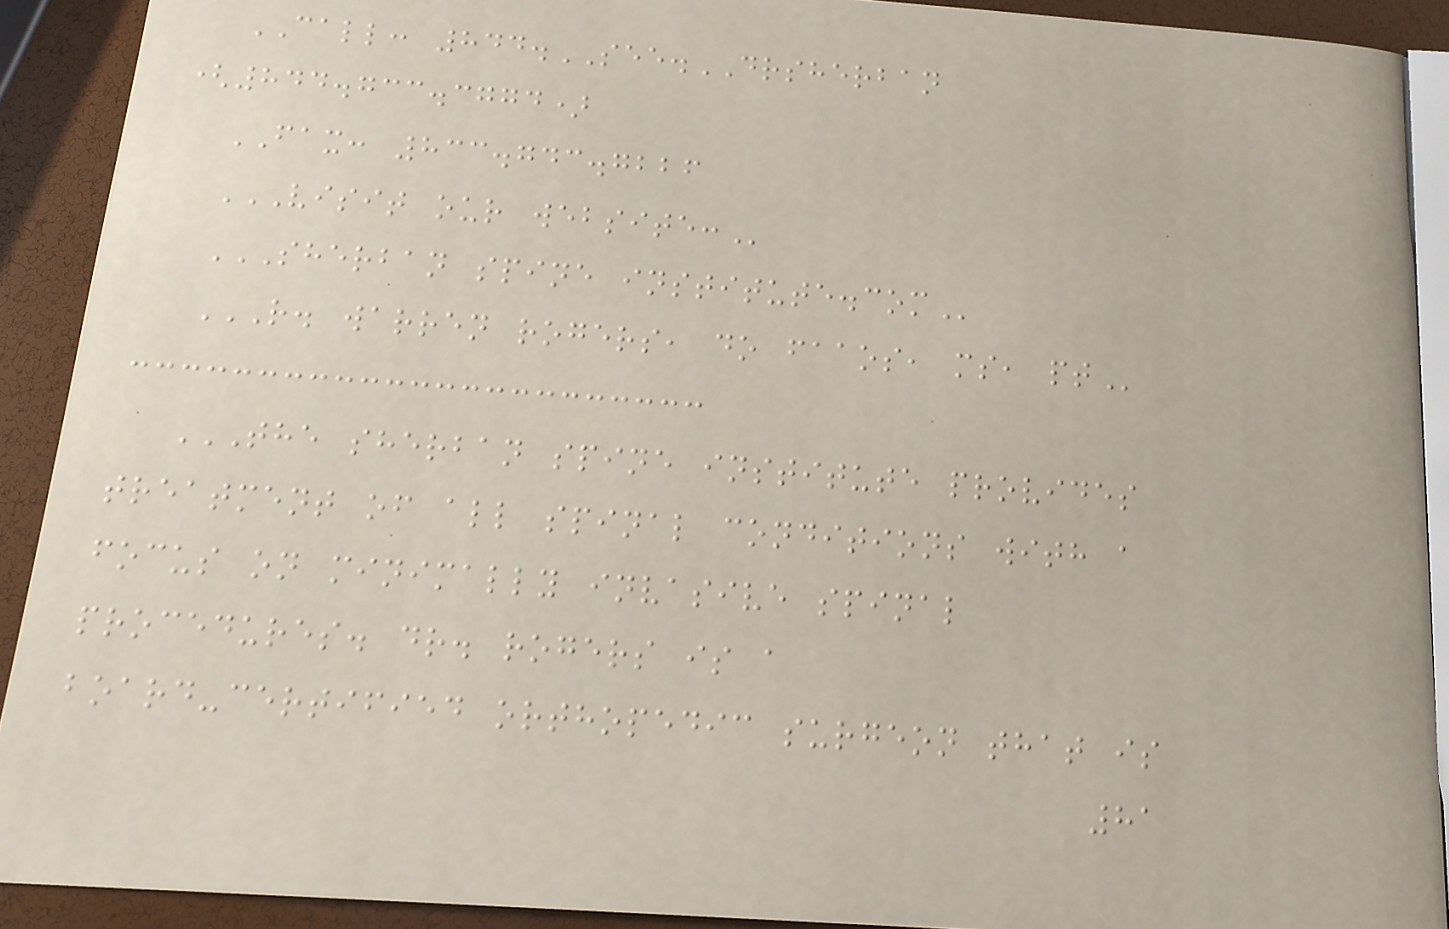CALL: 844.SEE.DRSHERBAN
(844.733.3774)
FAX: 833.743.7226
VISIT OUR WEBSITE:
SHERBAN SPINE INSTITUTE.COM
R. WARREN ROGERS, DO FAAOS, MS, PT
THE SHERBAN SPINE INSTITUTE PROVIDES
TREATMENT OF ALL SPINAL CONDITIONS WITH A
FOCUS ON MINIMALLY INVASIVE SPINAL
PROCEDURES. DR. ROGERS IS A
BOARD-CERTIFIED ORTHOPEDIC SURGEON THAT IS
81
